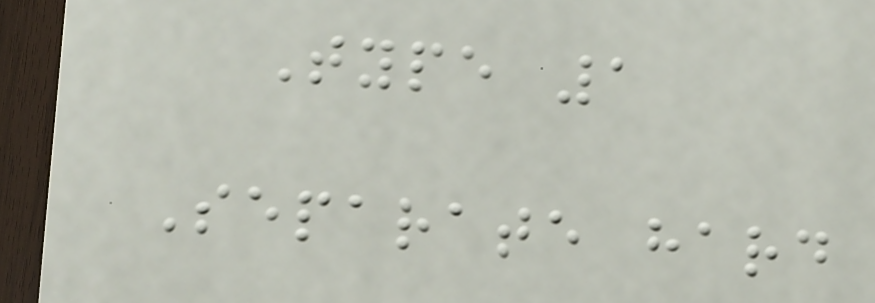Type 1
Separate hard
